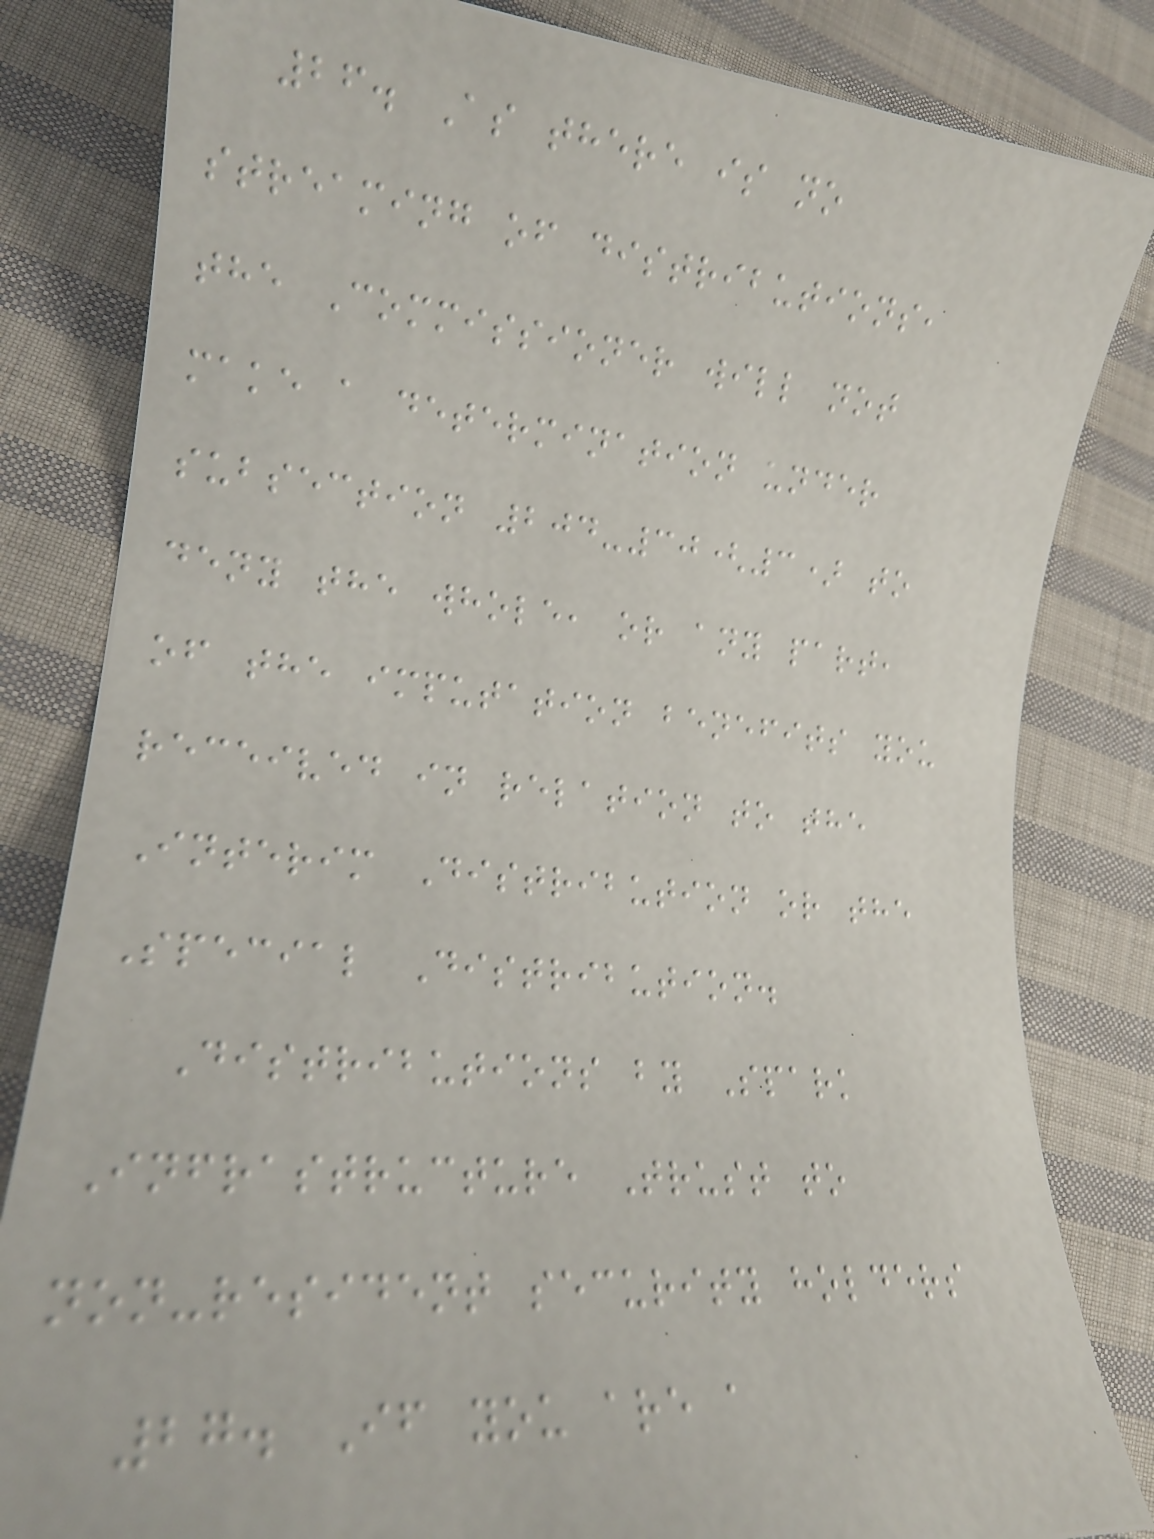26. As there is no
streaming of distributions,
the Commissioner will not
make a determination under
subsection 204-30(3) to
deny the whole, or any part,
of the imputation benefits you
received in relation to the
Interim Distribution or the
Special Distribution.
Distributions by Spark
Infrastructure Trust to
non-resident security holders
27. If you are a
